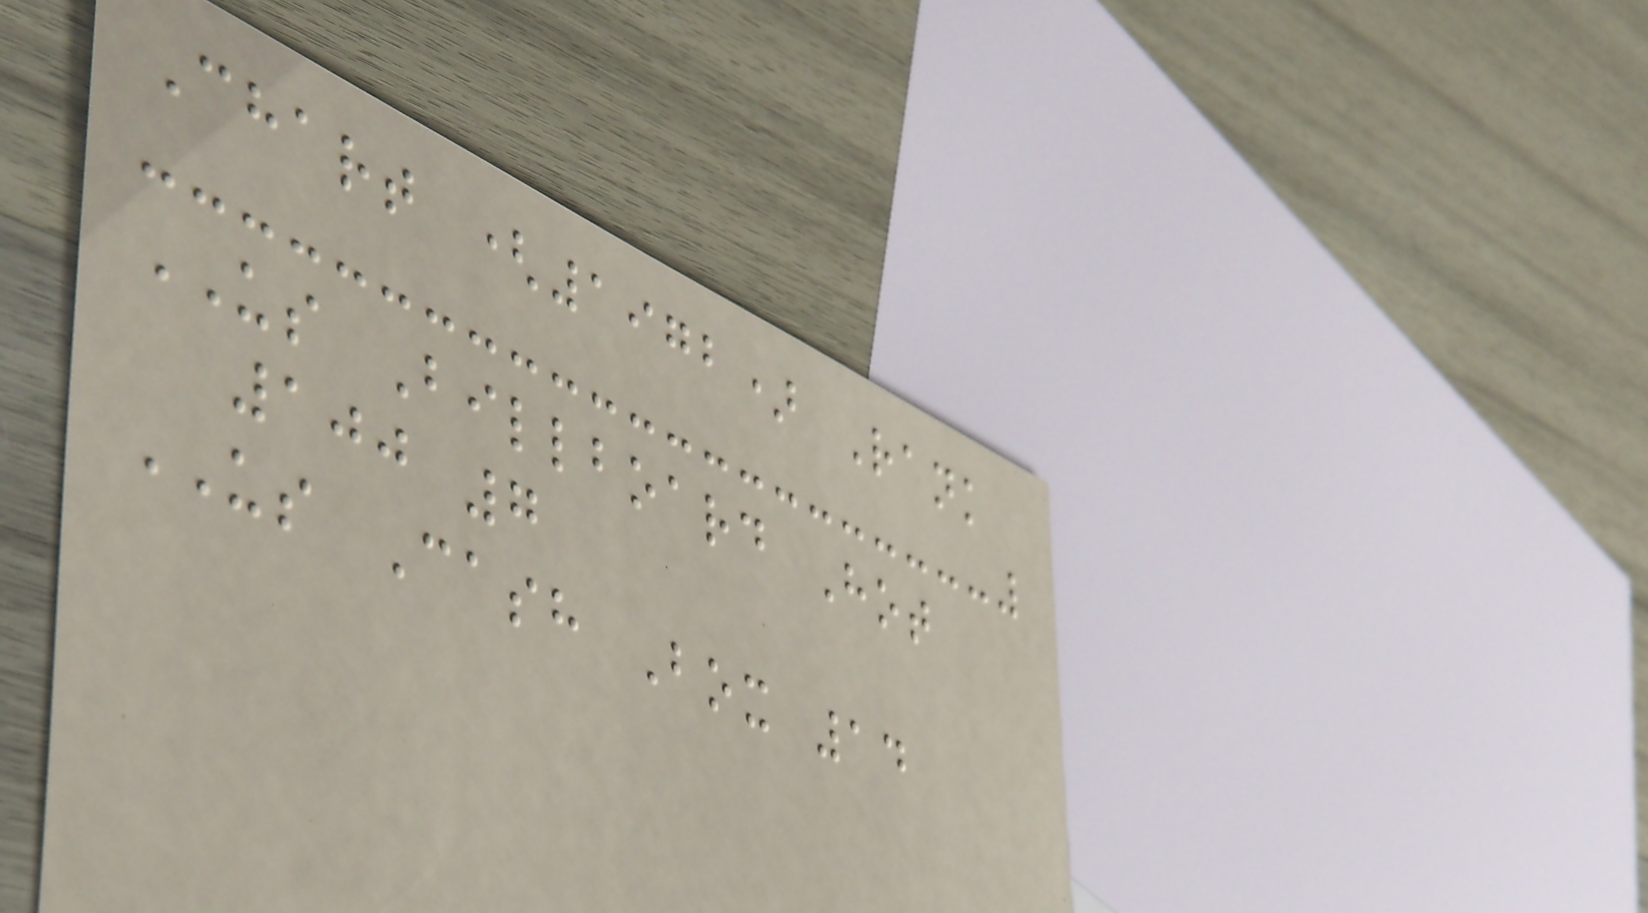Chart (1972) Rank
US Billboard Hot
100 7
US Cash Box 14
